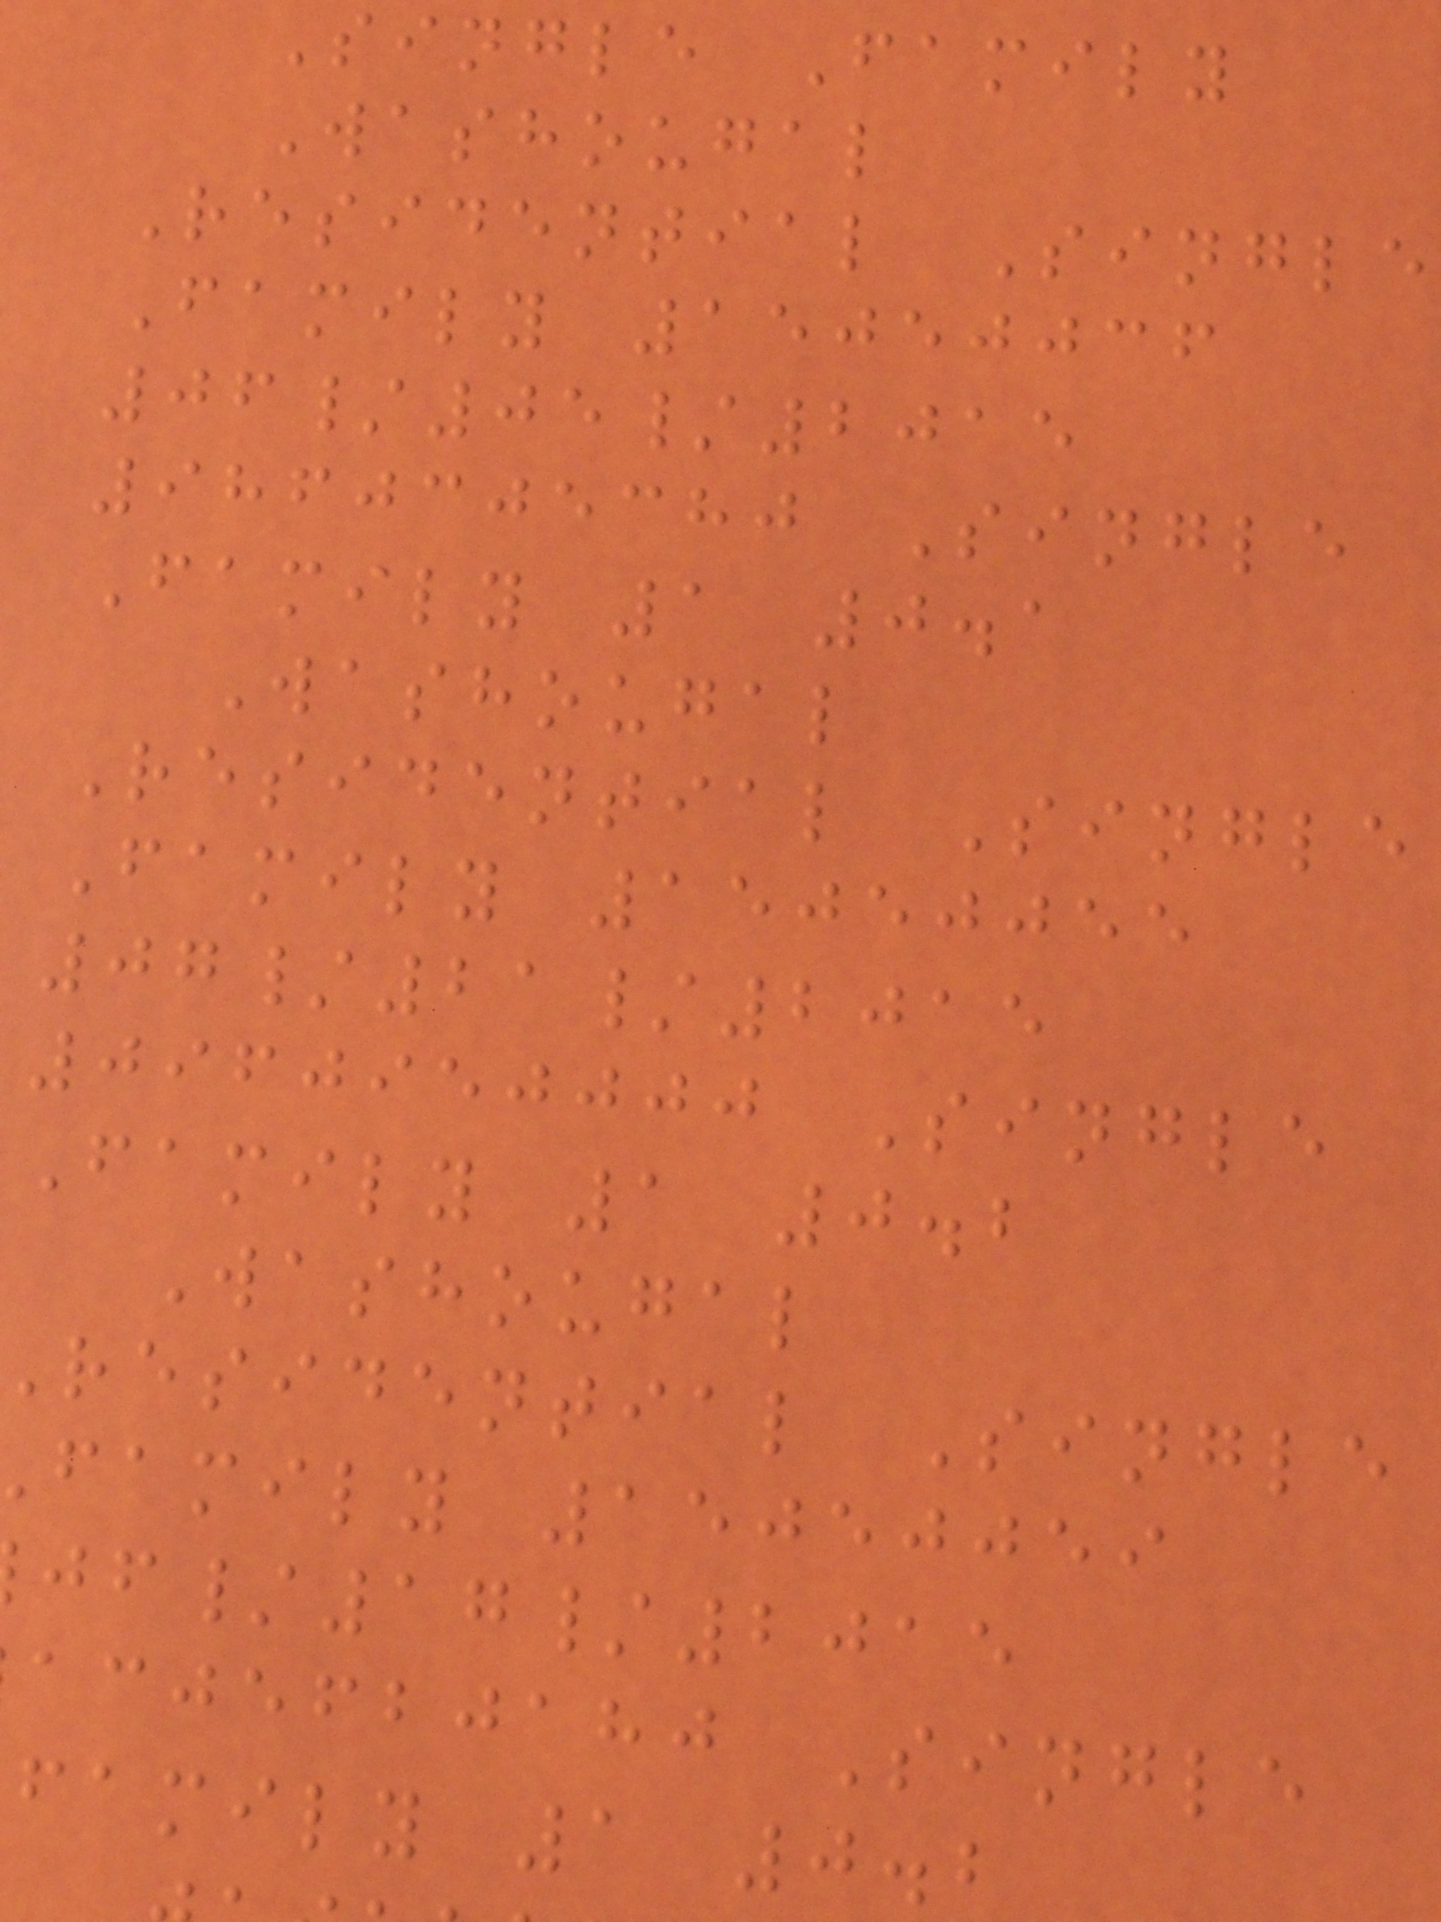Single Family
Washougal
Residential Single
Family 15050036
06/05/2015
9860305380 Single
Family 1 0.1
Washougal
Residential Single
Family 15050055
07/21/2015
0960950000 Single
Family 1 0.2
Washougal
residential Single
family 15050059
/17/2015
acjefbjahj Single
family 1 0.2
